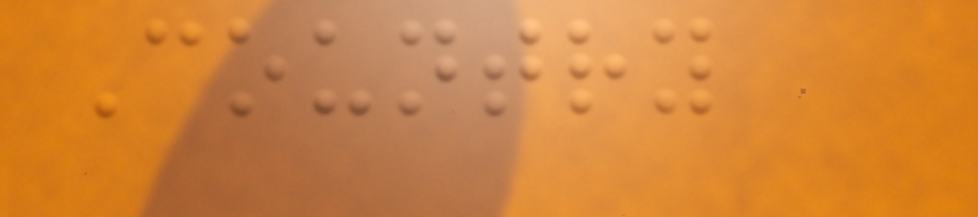Country
